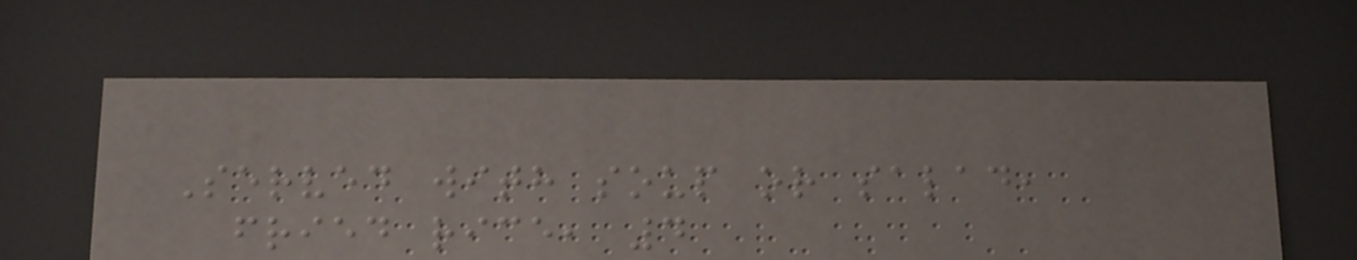Served with soup or salad,
fried rice, 4
